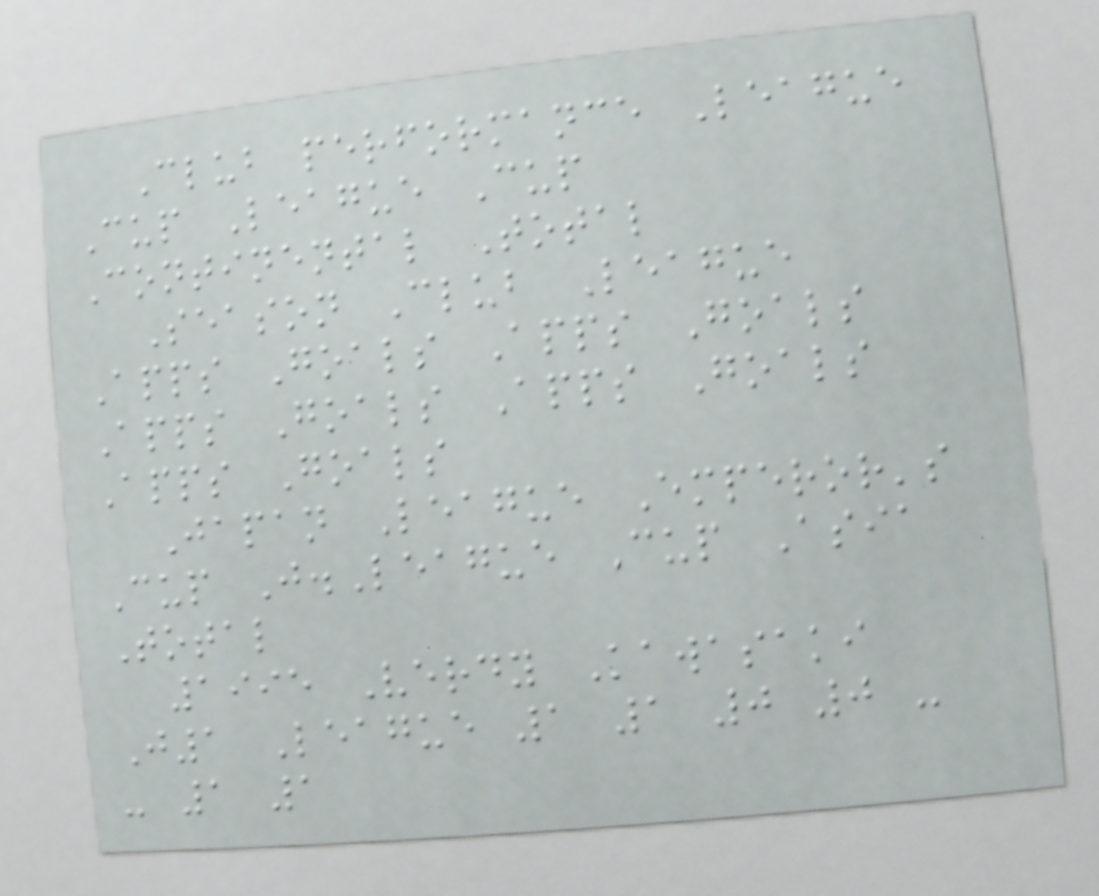Club performance League
Cup League Cup
Continental Total
Season Club League
Apps Goals Apps Goals
Apps Goals Apps Goals
Apps Goals
Japan League Emperor's
Cup J.League Cup Asia
Total
1995 Verdy Kawasaki
J1 League 1 1 0 0 -
- 1 1
